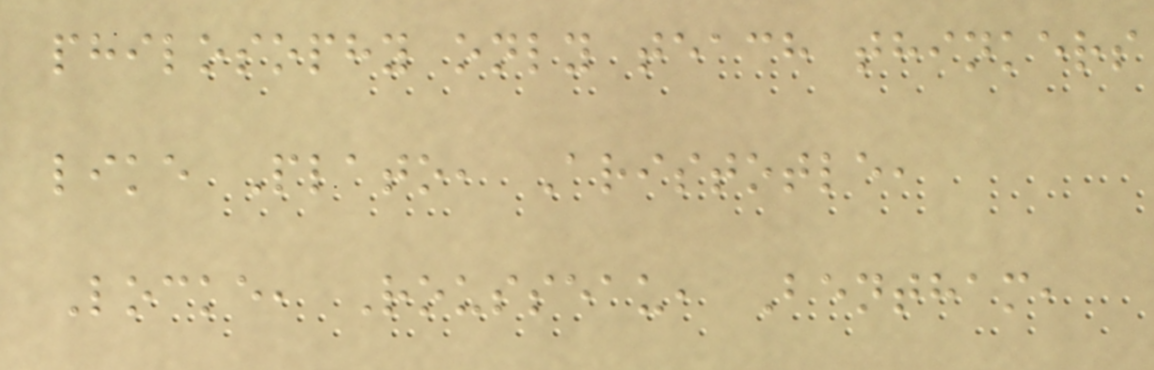philosophy only teach thinkers
like Plato, Aristotle,
Locke, Rousseau, Bentham,
